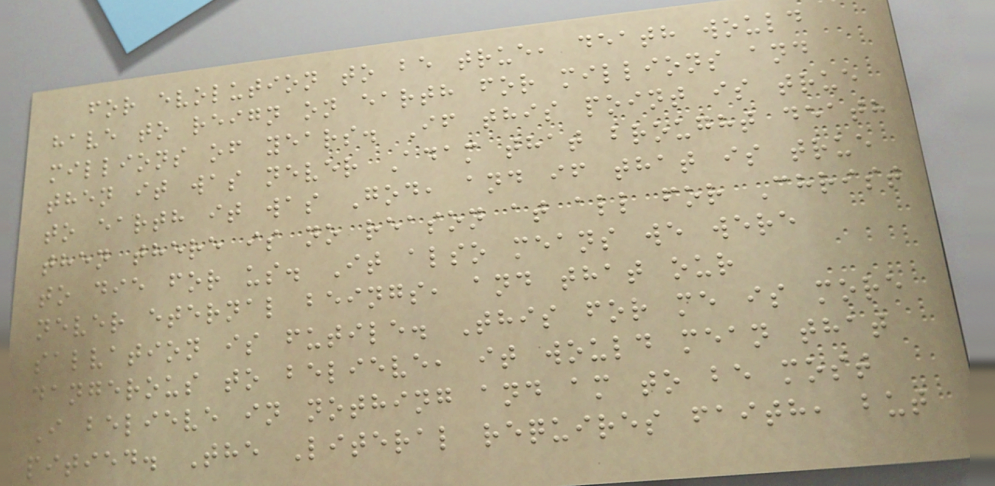for evolution to be true, death would
have to reign on earth for millions and
millions of years. If this point is true
then it was never Adam that brought death
to earth it was God, and if that is true
then there is no reason at all for Christ
to die for us. It also means we were
never eternal beings, and that our
salvation is futile. This for me is more
dangerous to believe, it would mean that
I believe in nothing and am to be most
pitied. The Literal requires faith, but
